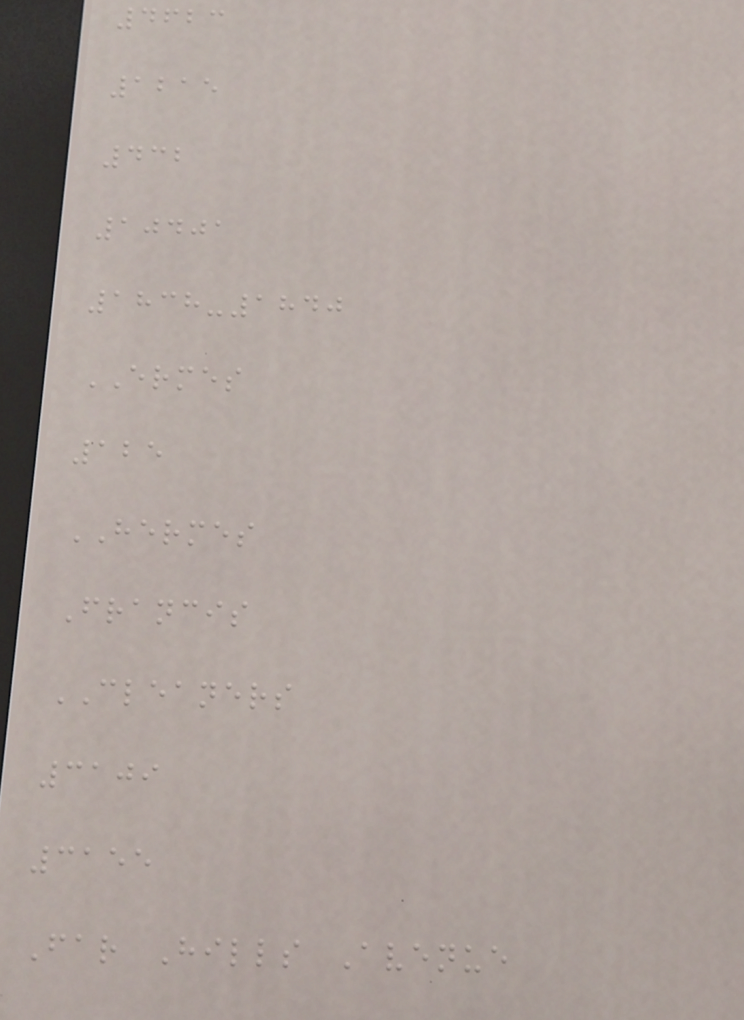4623
1215
432
10401
1838-1840
ERMES
125
HERMES
Francis
CLEANERS
3109
3155
Far Hills Avenue
